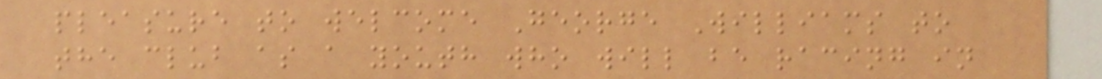pleasure to welcome George Williams to
the club as a youth who will be racing in
